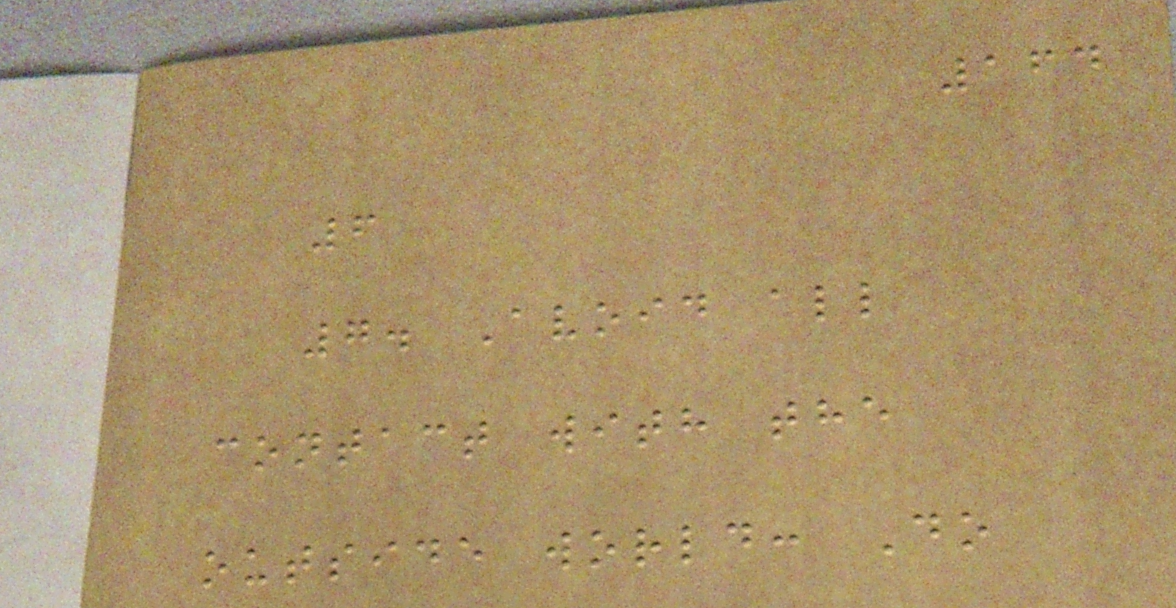164
6
7. Avoid all
contact with the
outside world: Do
